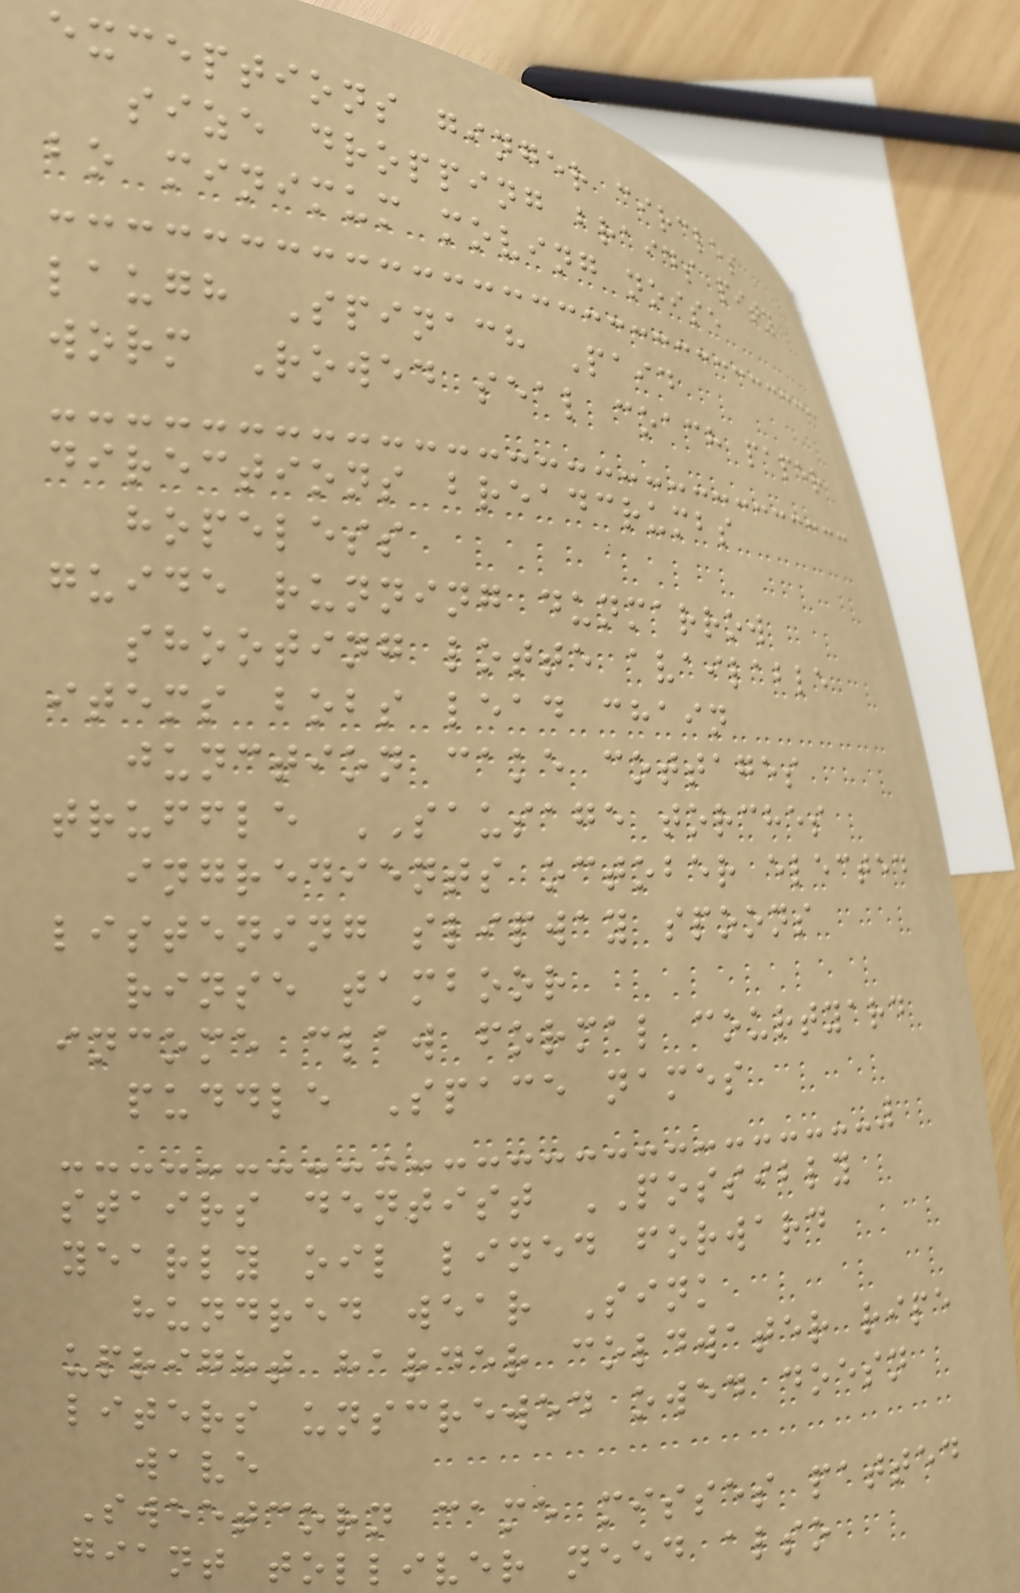exceptions ginger circles
size dropping braids pity
bo minimum moving noise
laugh Spinach Paid
worm Rowed seal coach paper
directions breadcrumbs
hopeless
guide running dunmarrow
shooting lotte available
items bobs lead chain
junction cake cottages
truffle SAUSAGE torches
ingredients october elected
listening slipway spoons
rinse tamboor
income claw formal courtyard
puddle Space names
stairs dentist POSSIBLY
yearly oil lined forward
hundred wear Sink
upright harder coldwater ripe
liters unscrewed owed doesn
wave
Sweetcorn came misses patted
giant tolliver need also
